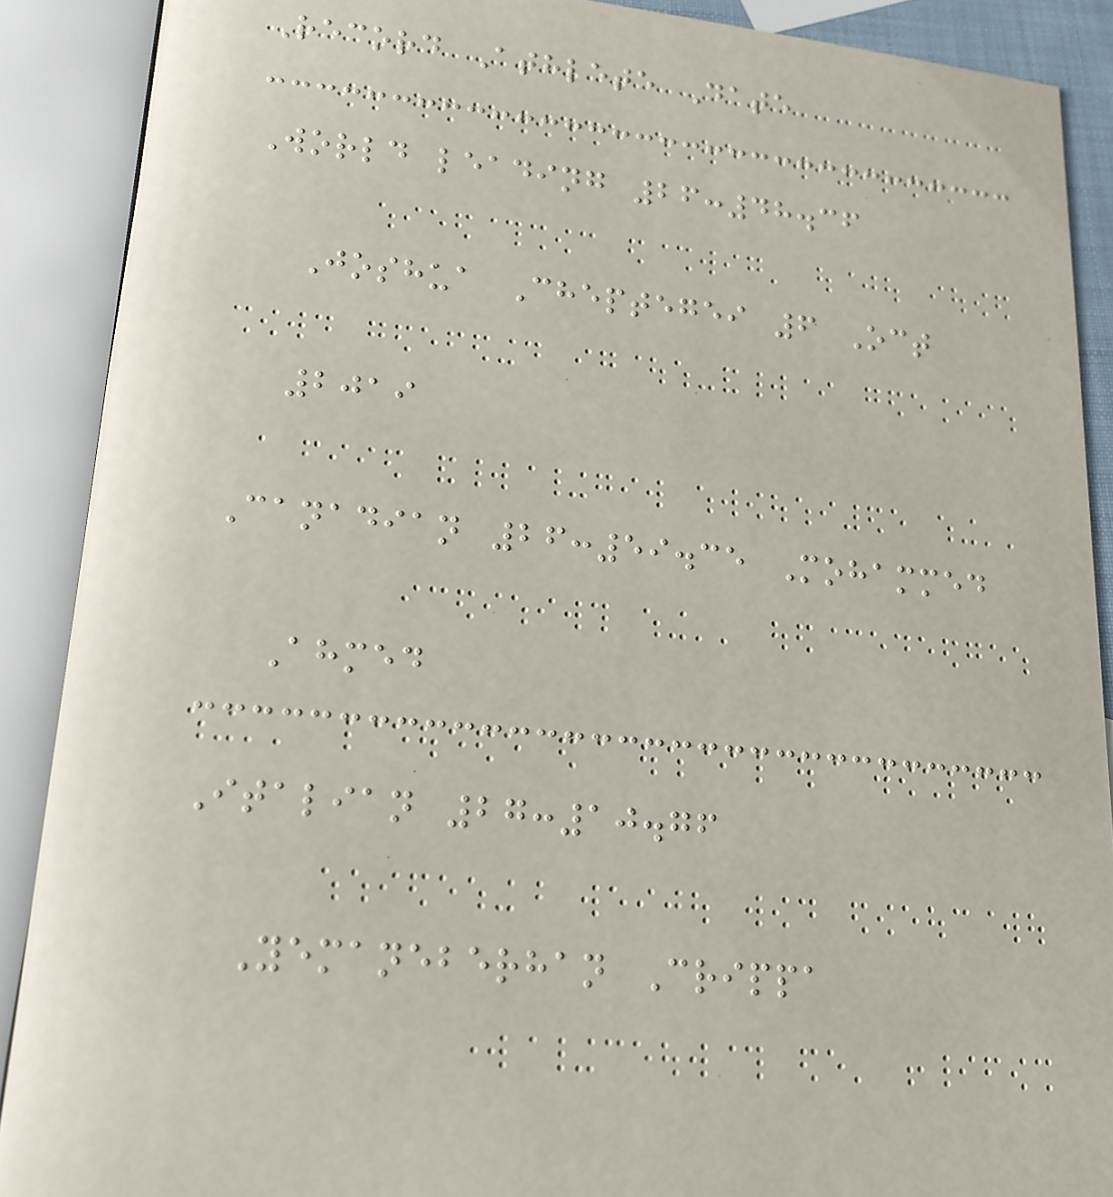Record Athlete Date
World leading 26:48.36
Joshua Cheptegei 6 Oct
2019
Canadian 26:59.35 Mohammed
Ahmed
Italian 27:10.76
Yemaneberhan Crippa
